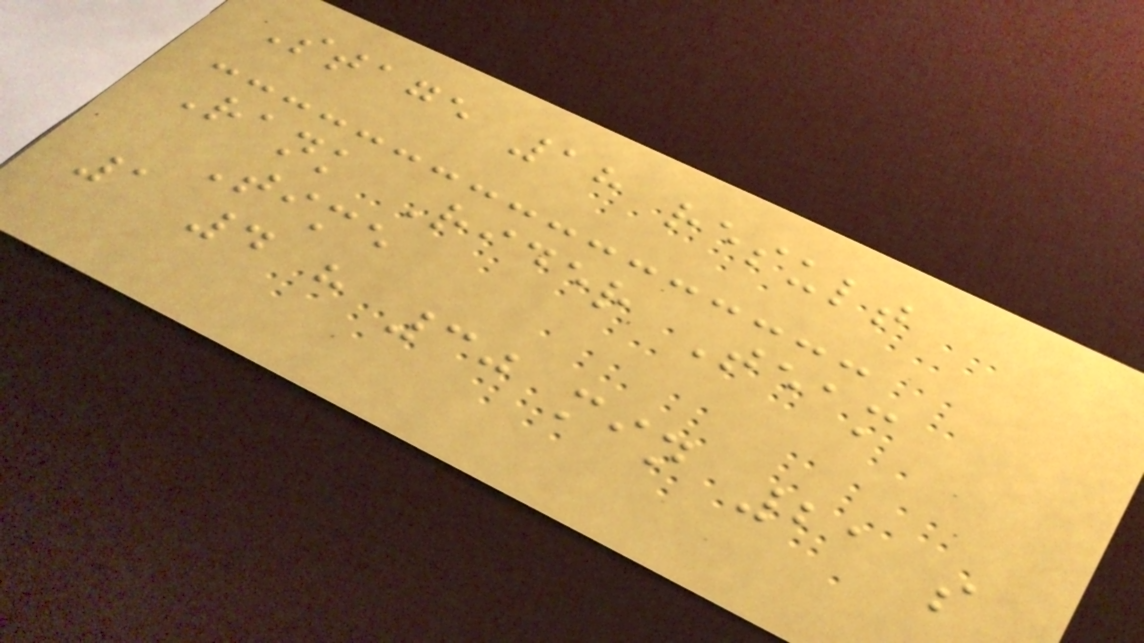Stage 18 result
Rank Rider Team
Time
1 4 h 30 min 21 s
